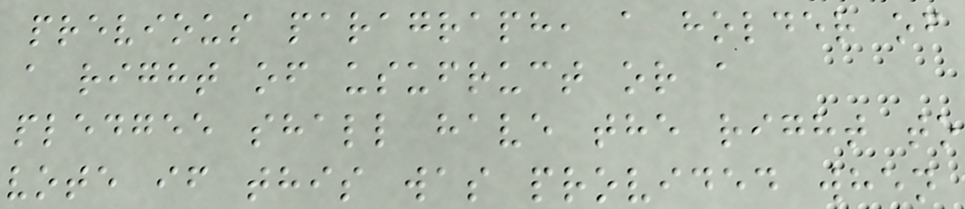previous paragraph, a holder of
a right of usufruct or a
pledgee shall have the right to
vote if this was provided when
